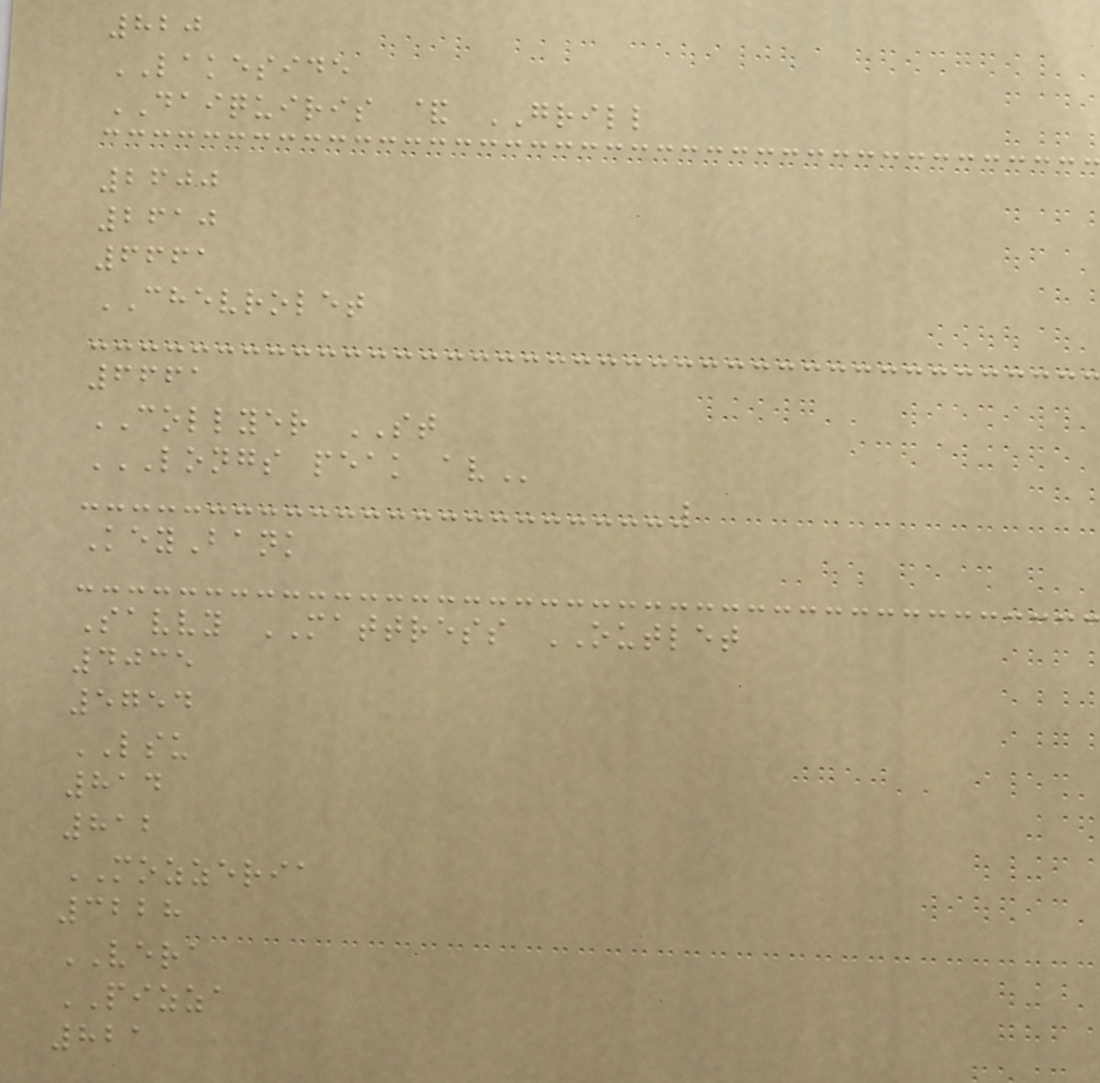820
LAKESIDE
DAIQUIRIS & GRILL
2600
2610
6661
CHEVROLET
6661
COLLYER ST
LONGS PEAK AV
KeyBank
Savvy MATTRESS OUTLET
4035
5754
LSU
814
812
MOZZERIA
3228
VERA
PIZZA
821
